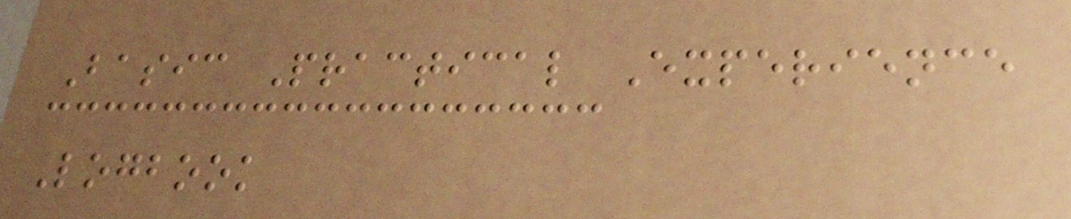Basic Practical Experience
Logbook
